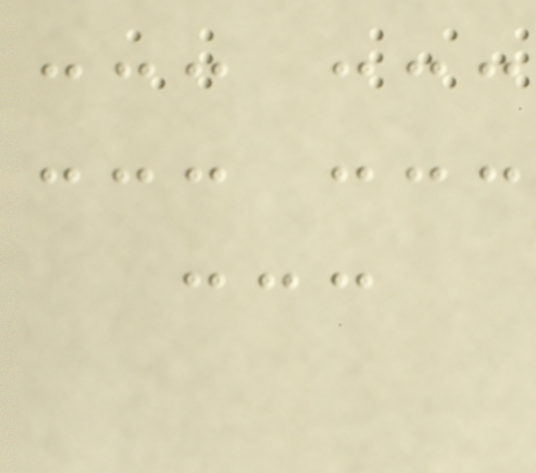--- ---
--- ---
---
